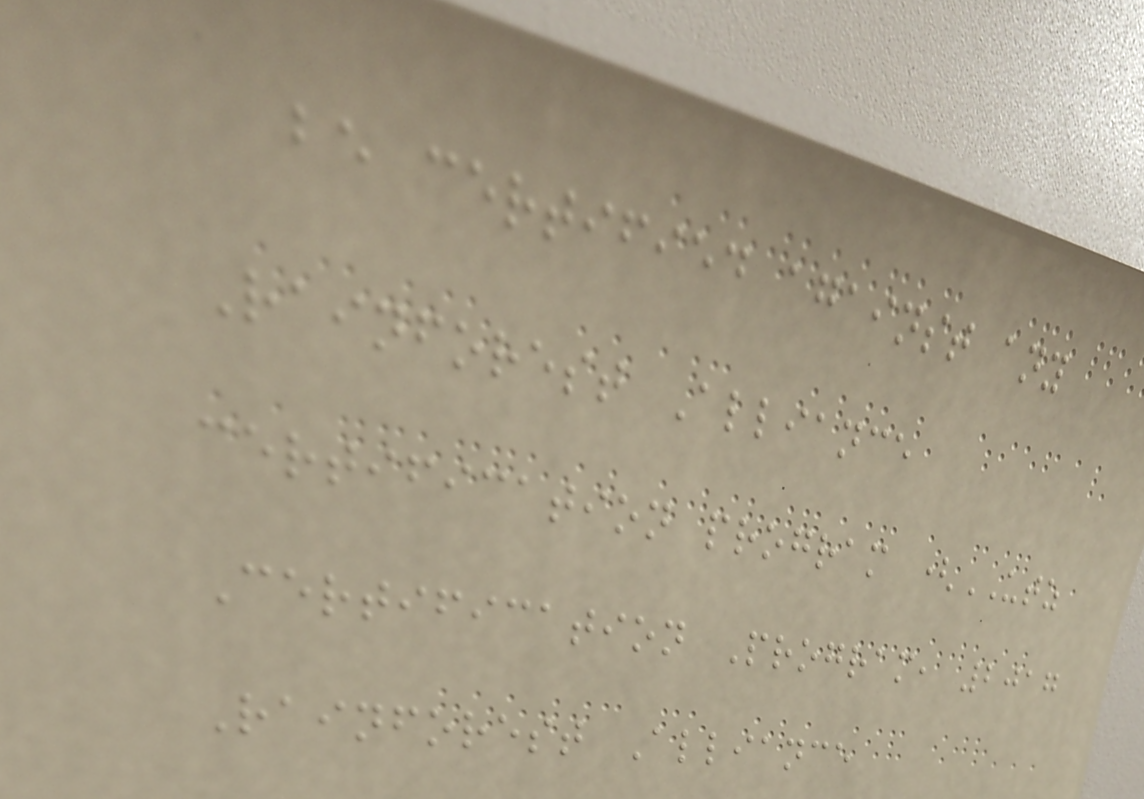be certified against any
Rainforest Alliance
certification program (UTZ
Certification Program, 2017
Rainforest Alliance
